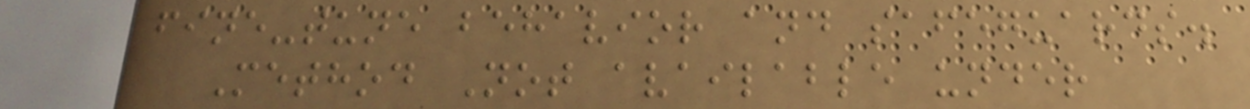fine-tune behavior and safeguards.
Method Not available under
